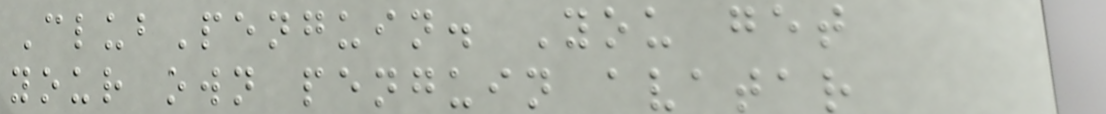ClubPenguin. You get
your own penguin avatar
